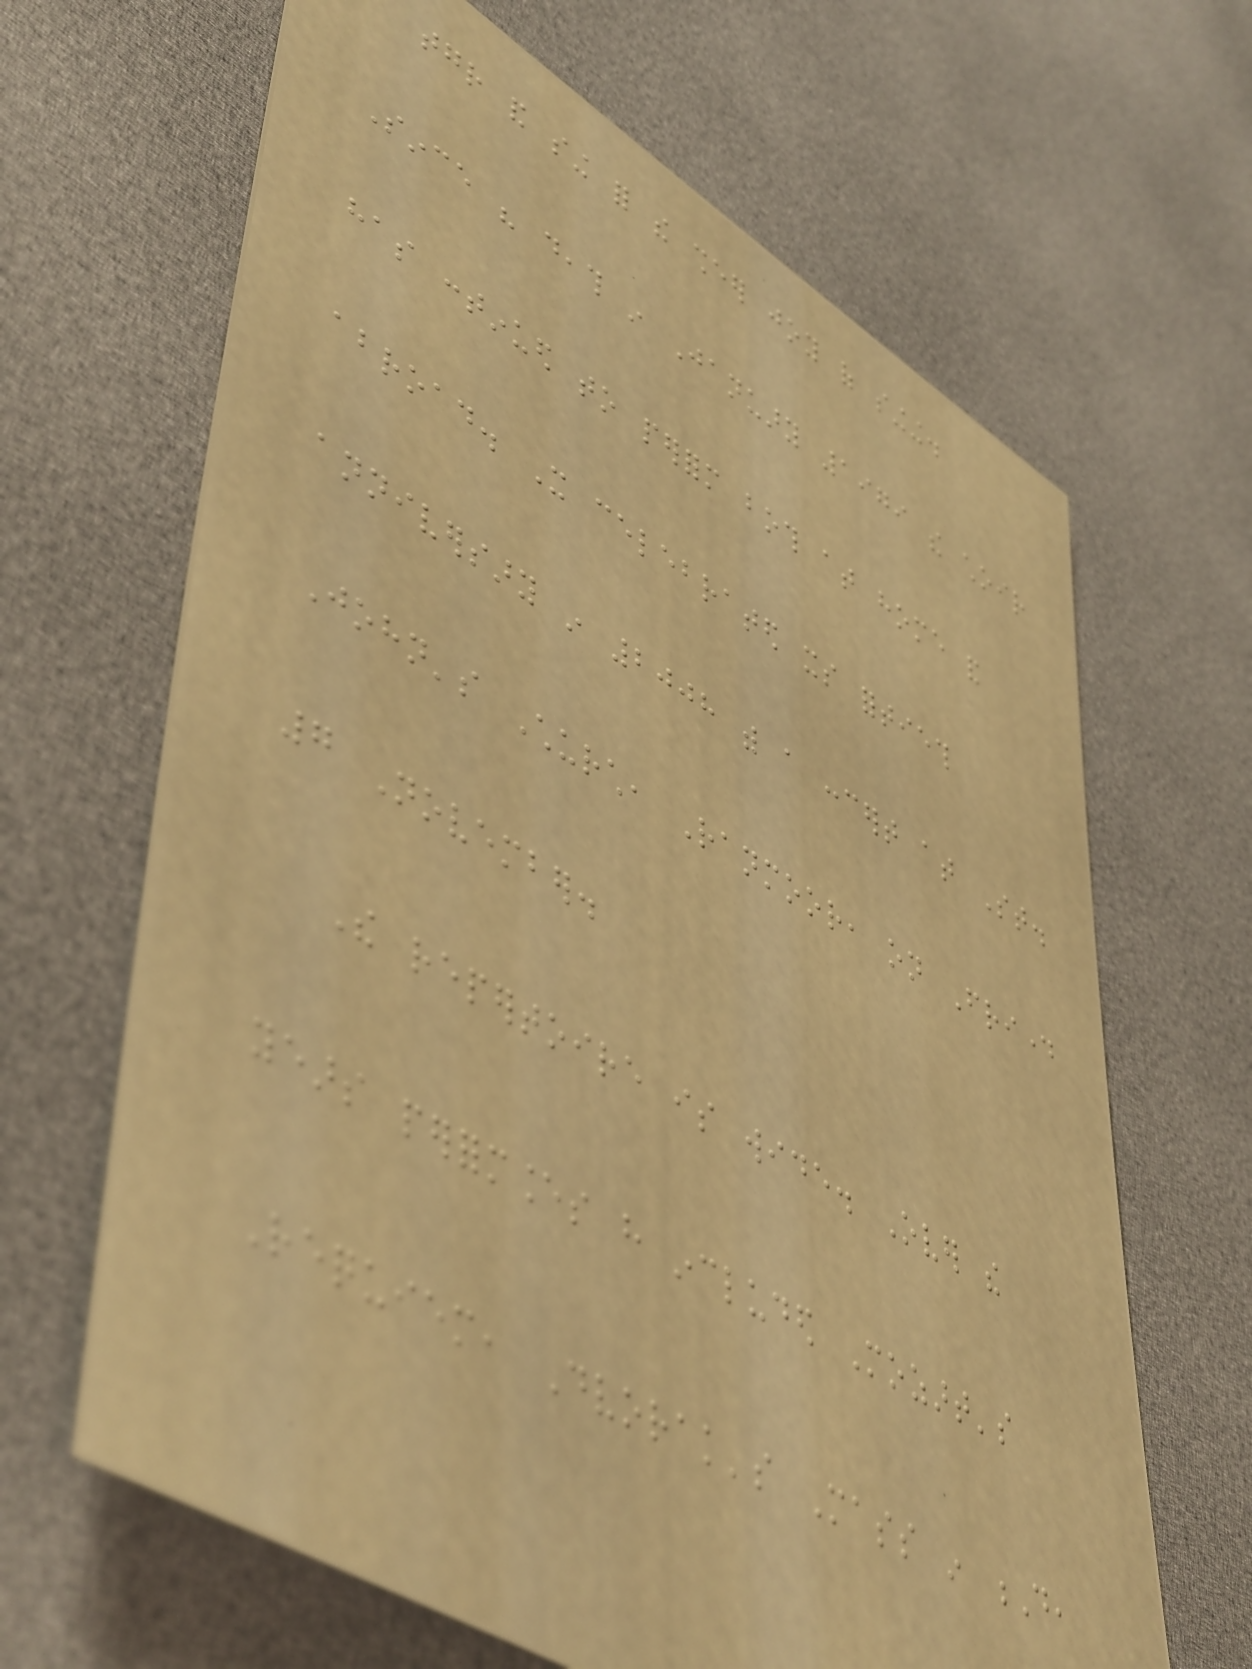together and sing for the sheer joy of singing.
Since his death in January 1979 the choir
has continued to perform both at home and
abroad. It celebrated its fortieth
anniversary in 2008 with a concert at St.
John's Church, Ranmoor, on Friday
7 November.
The repertoire is wide. Over the
years performances have included Mozart's
Requiem, Dvorak's Mass in D,
